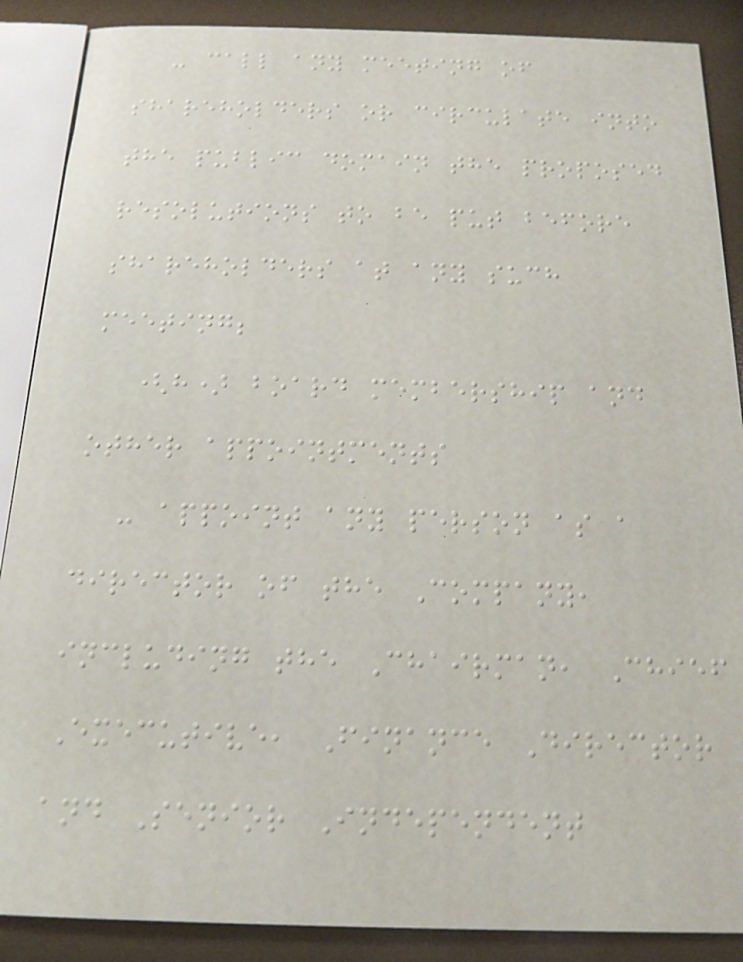- call any meeting of
shareholders or circulate into
the public domain the proposed
resolutions to be put before
shareholders at any such
meeting;
(h) board membership and
other appointments
- appoint any person as a
director of the Company,
including the Chairman, Chief
Executive, Finance Director
and Senior Independent
